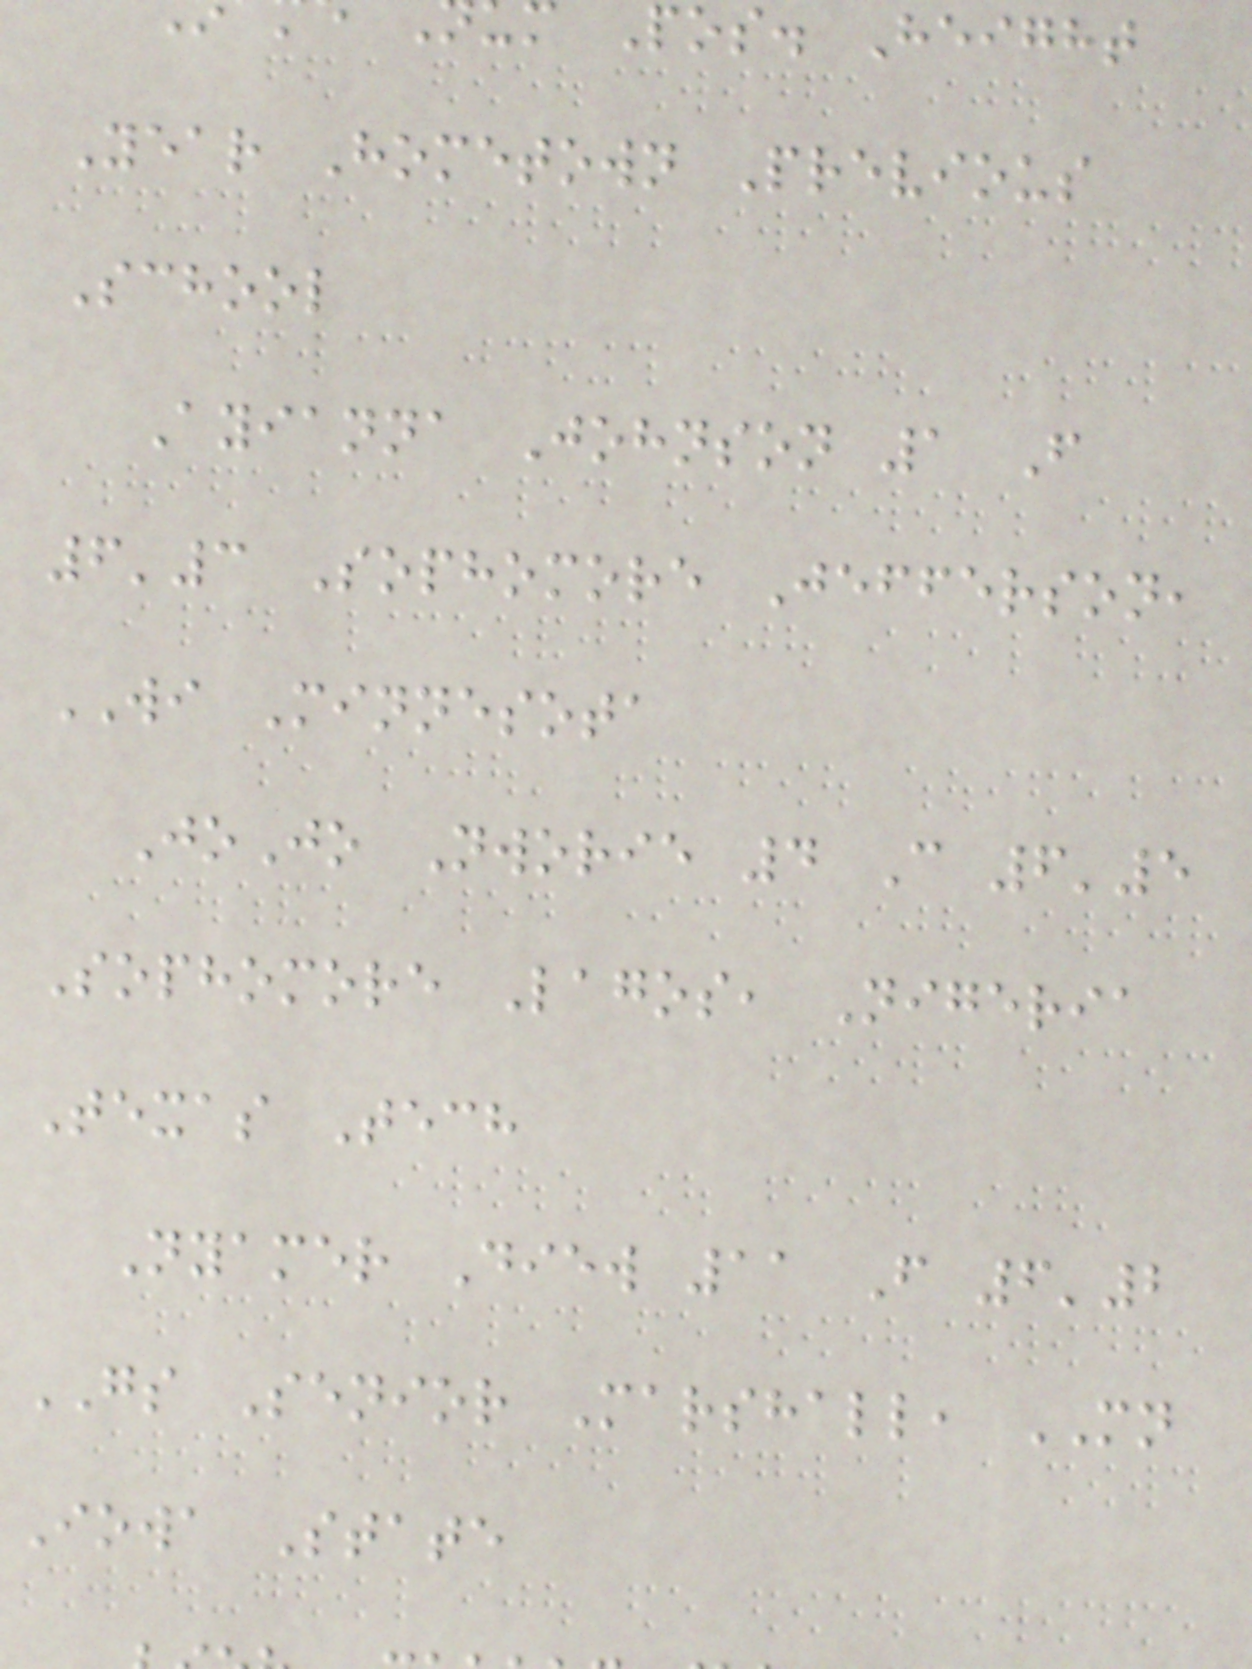Pos. Height
Year Hometown Previous
School
Ayianna Johnson 1 F
6'3 Sophomore Jefferson,
WI Minnesota
JoJo Nworie 4 C 6'5
Sophomore Lagos, Nigeria
Texas Tech
Nyamer Diew 11 F 6'2
GS Senior Marshall, MN
Iowa State
